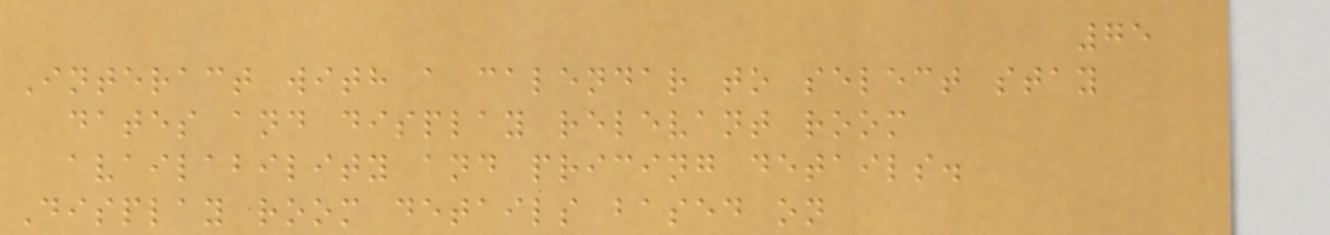75
Interact with a calendar to select stay
dates and display relevant room
availability and pricing details.
Display room details based on
